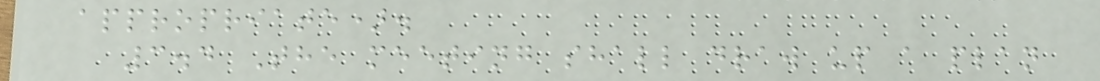appropriate).
3.4 The meeting shall draw up a plan
